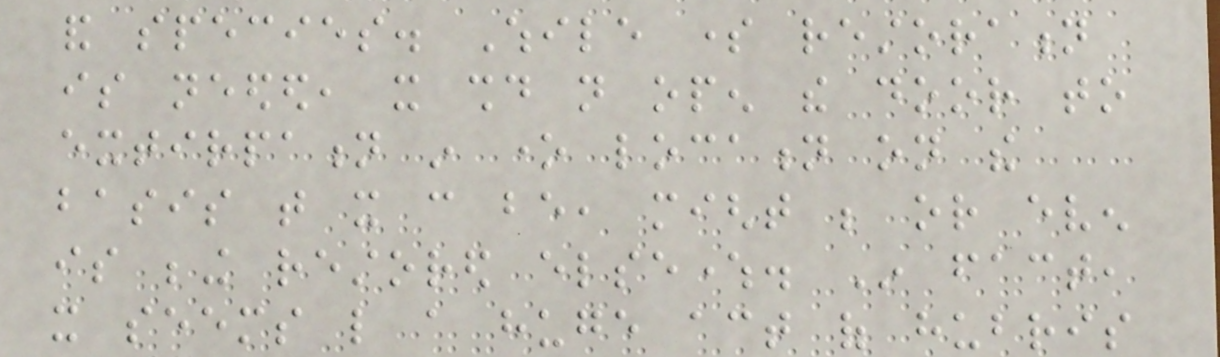and species. While some restoration
is needed, it should not open the door to
extirpation in one location on the
basis that it can be, might be or even
is being restored elsewhere. In fact,
it seems like a huge act of hubris
